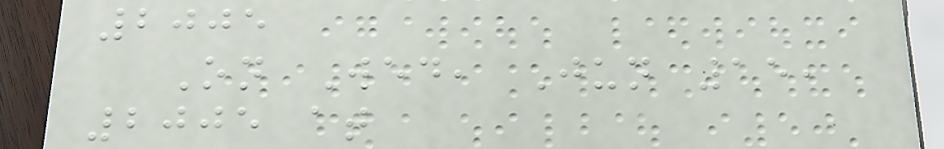2005
On Wed, Jun 15,
2005 at
